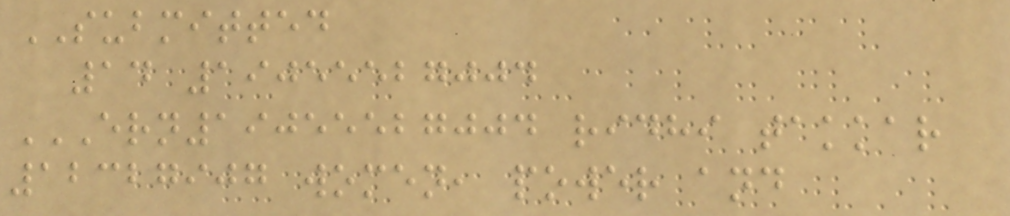SUBMITTED
14 19055527004
ERN19055527004 RIDHI TAKKAR
12327907 WOMEN, POWER AND
